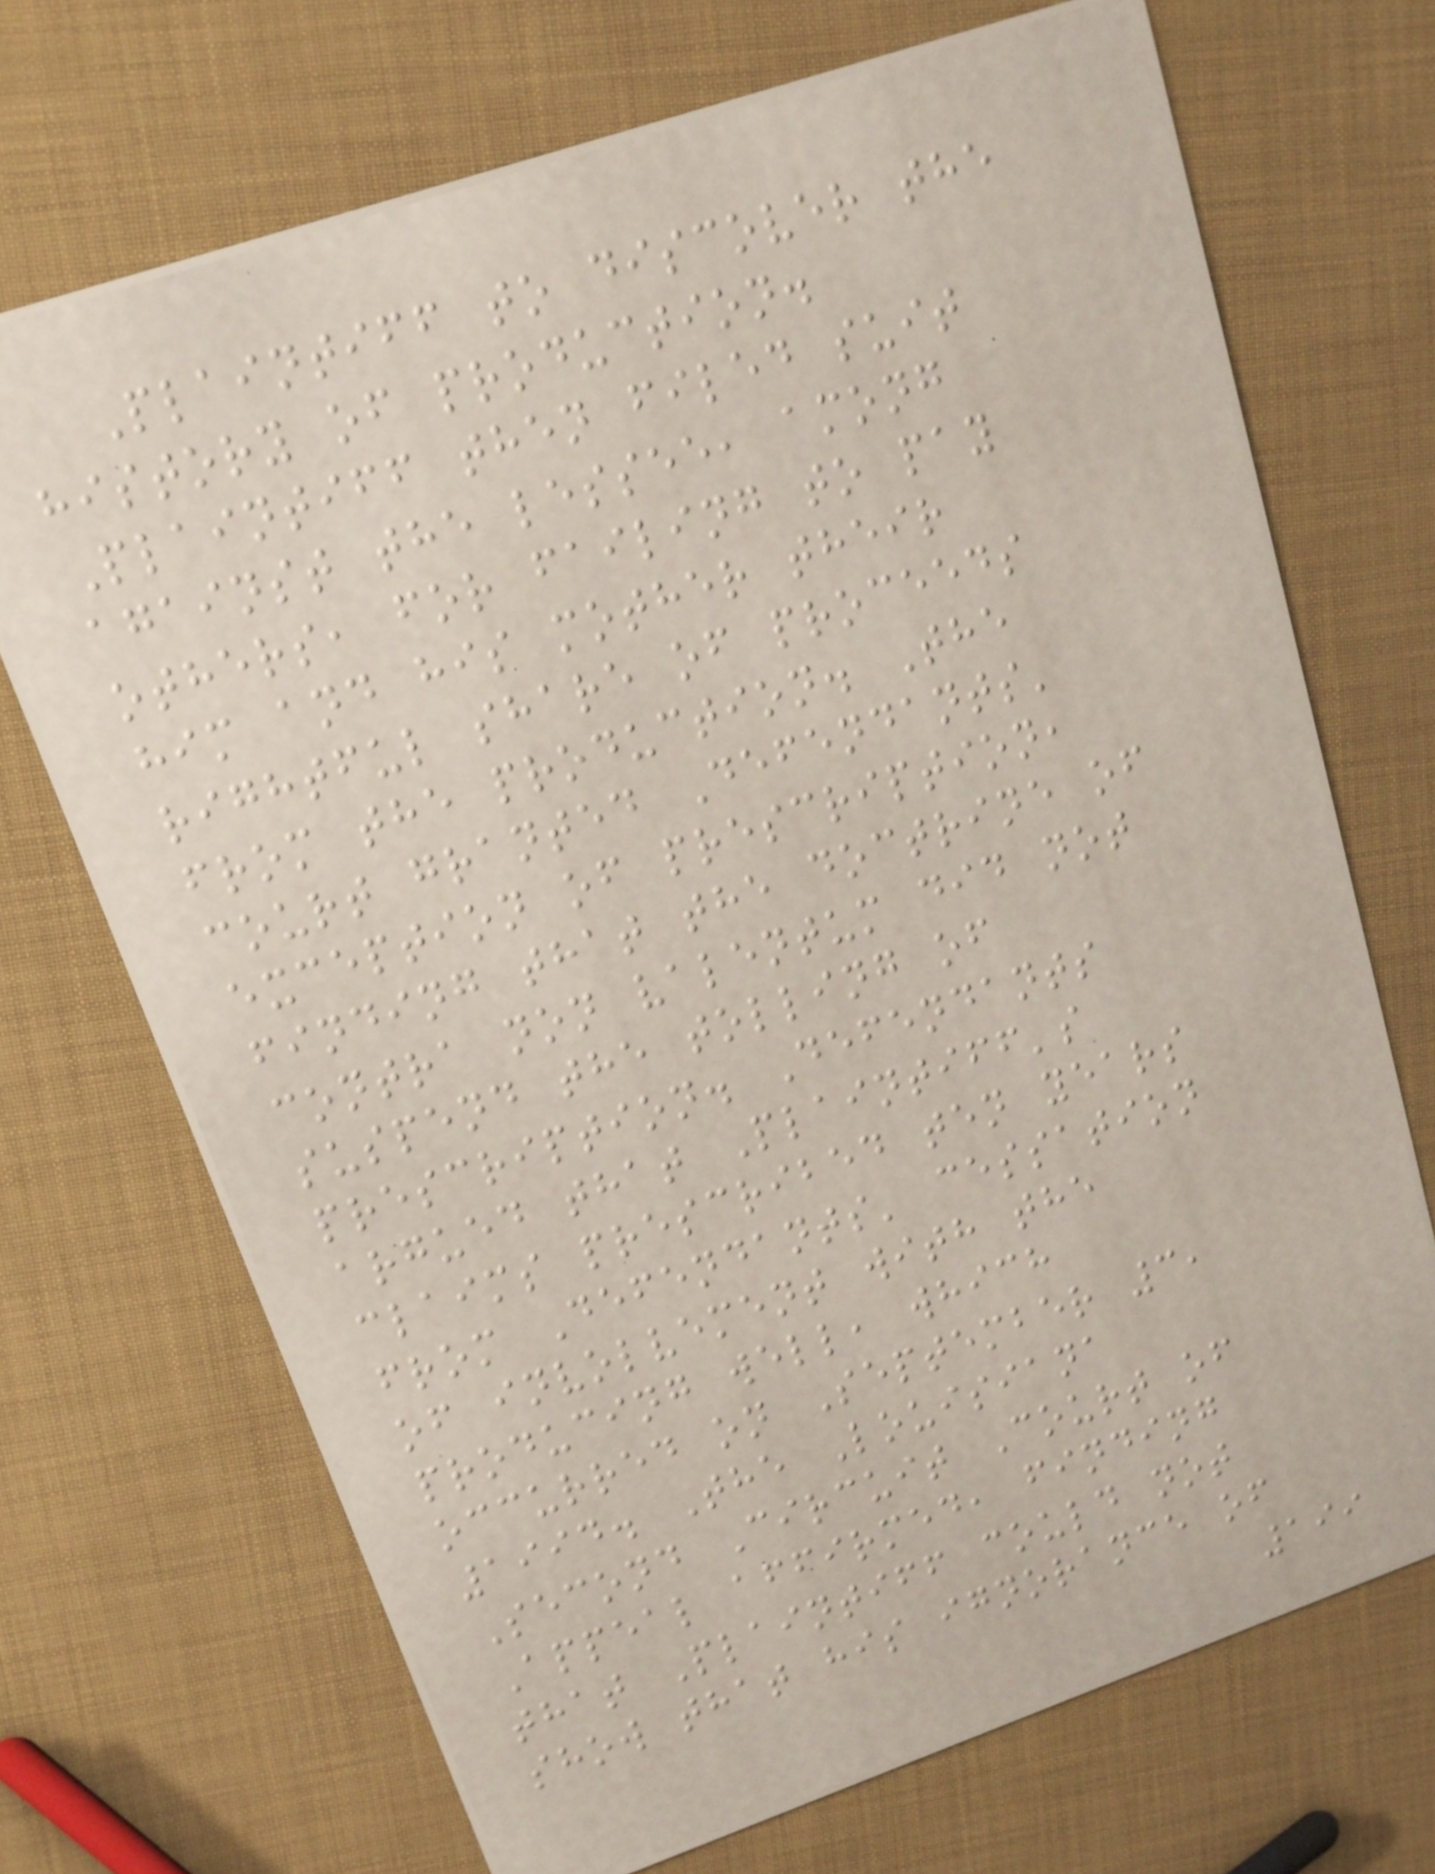Plaintiff to discover the
history of production.
Plaintiff then filed suit
against the lessee, among
others, for failing to pay
him and his mother their
rightful share of proceeds
from the production. The
court granted Defendants'
exception of prescription,
finding that the doctrine of
contra non valentum did not
suspend the tolling of
prescription. Defendants
argued that Plaintiff's
claims prescribed ten years
from Defendants' cessation
of involvement with the
producing well, which
occurred on September 3,
1994. The Louisiana
Second Circuit Court of
Appeal affirmed, finding
that Plaintiff could not
show that his ignorance of
199
